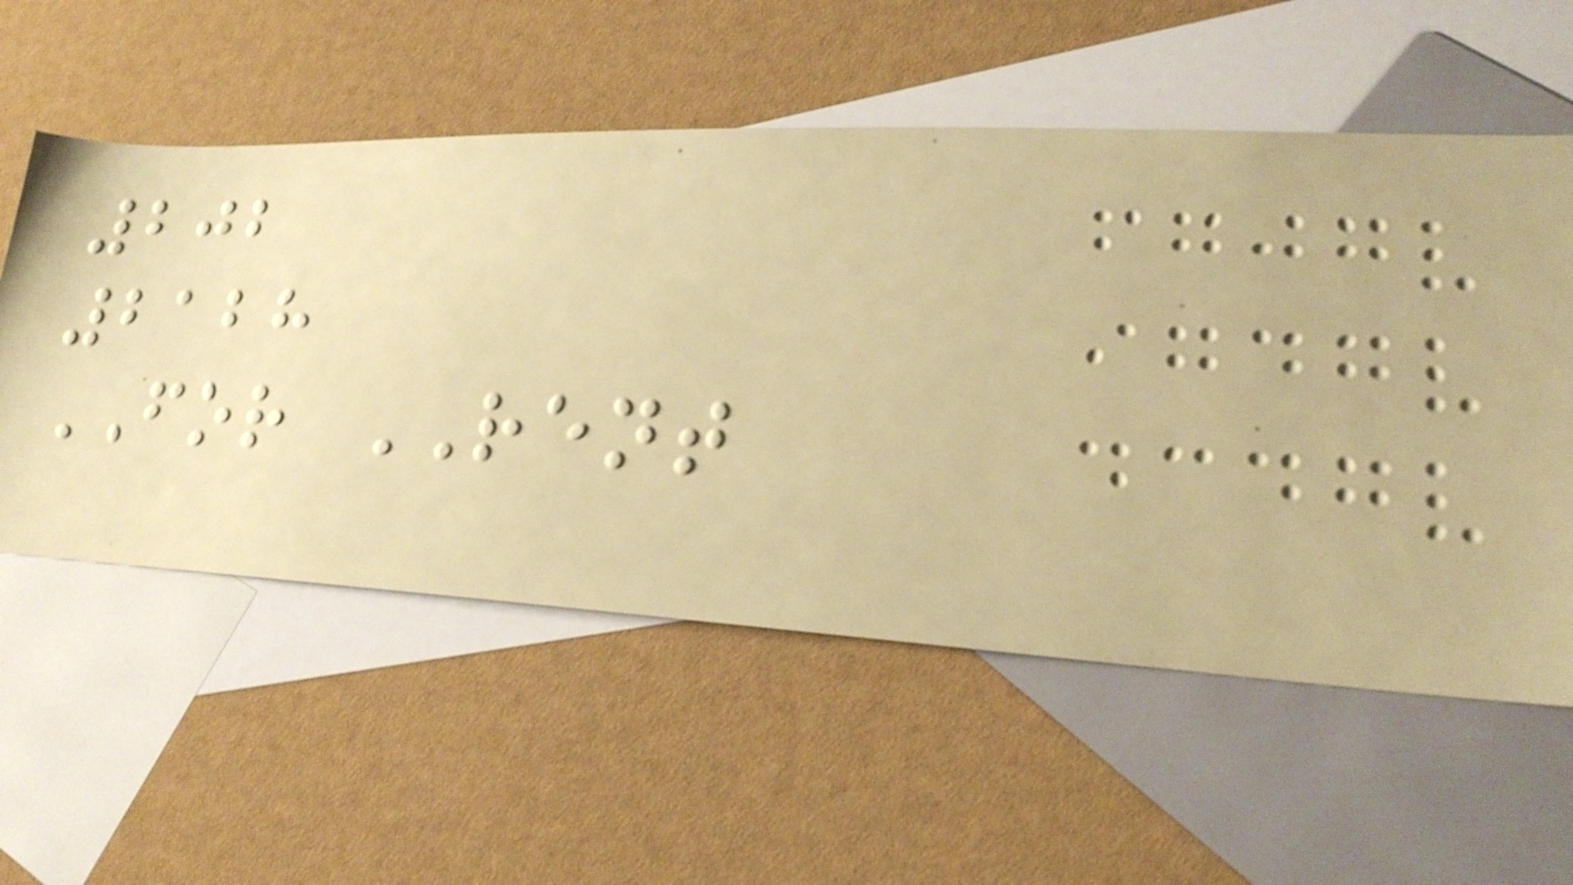202
2128
FOR RENT
